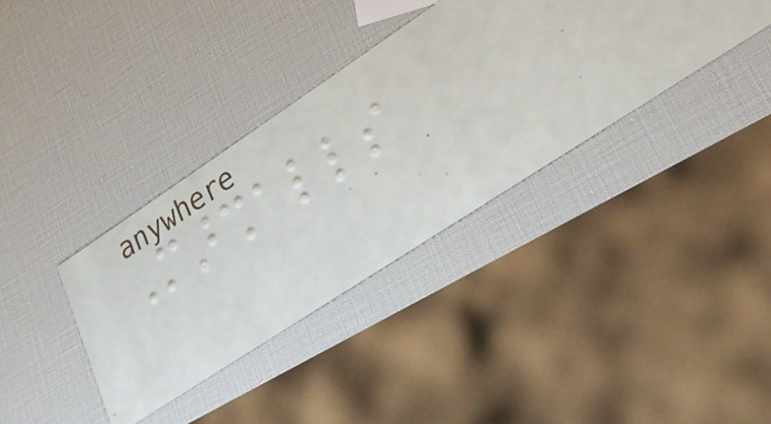Marshalls
